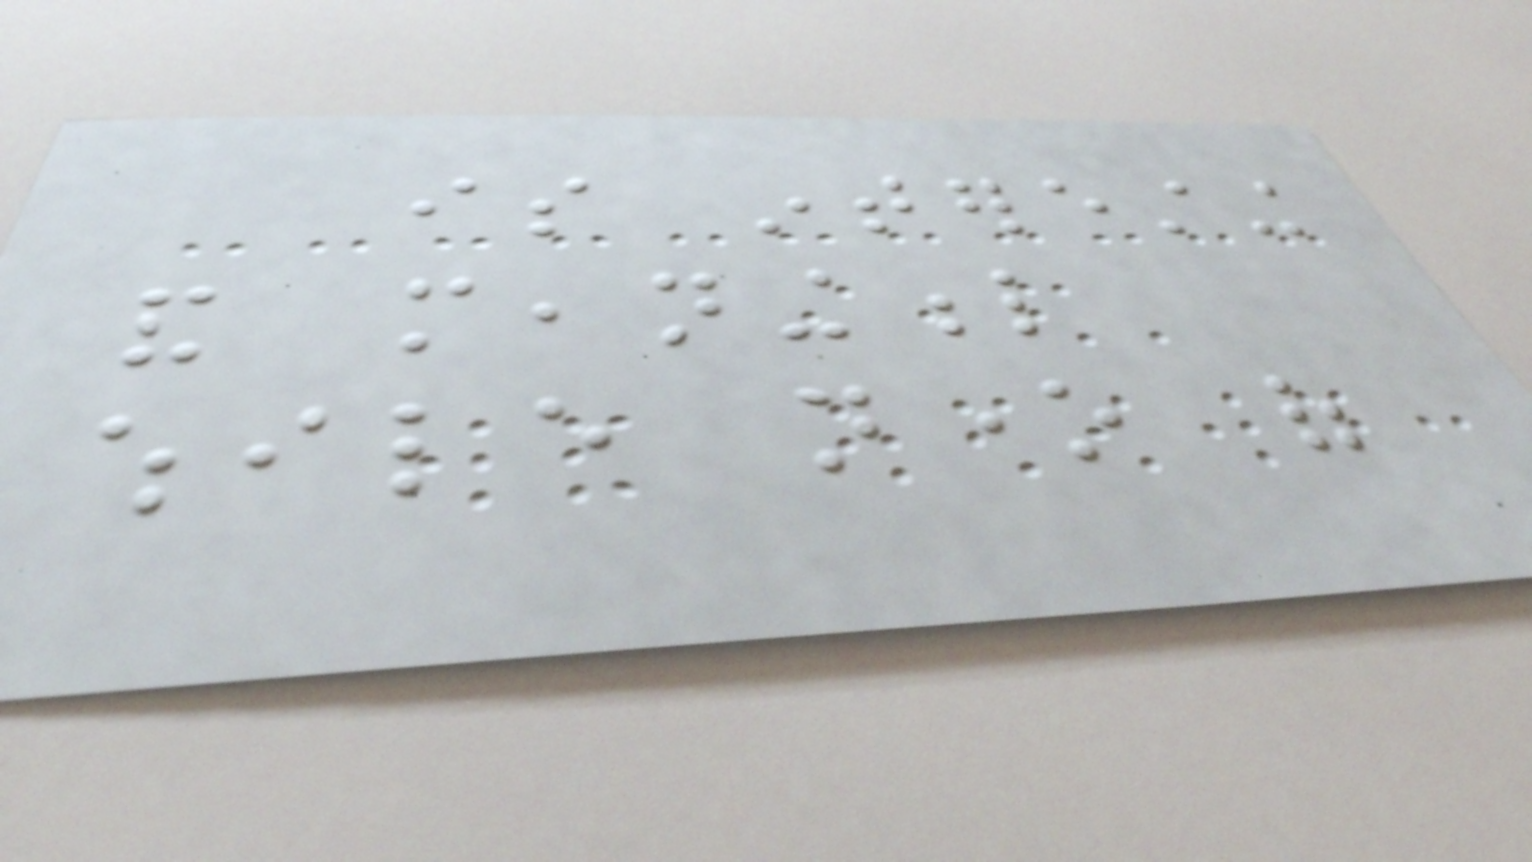is interesting
and meaningful
while none of
